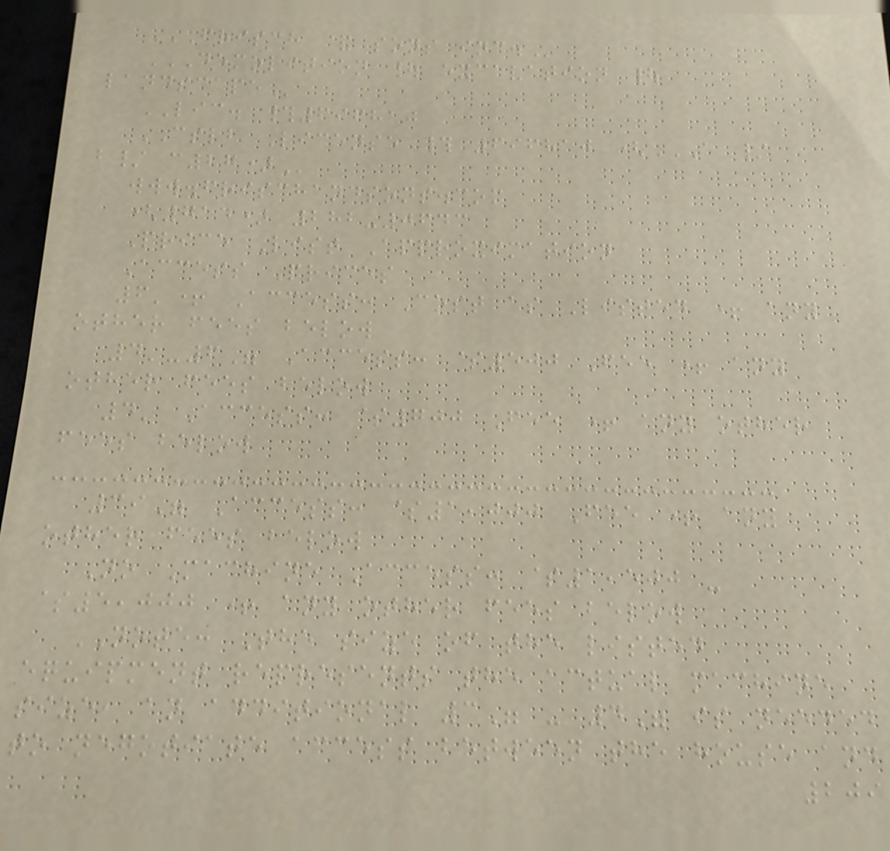FRISCH & SONS INC.
DEMOLITION | EXCAVATION |
LANDSCAPE
LIC. #696810
CSLB License # 696810 (A /
B/ C27)
www.frischandsons.com
(714) 282-0643
Price List Approximation
Access Prices
6'+ Access: Cost as Listed + any
other fees below
4'-6" Access: $500 Fee + any
other fees below
4' Access: $700 Fee + any other
fees below
39" Access: $1,000 Fee + any
other fees below
No Machine Access: $1,500 -
$5,000 + any other fees below
NOTE: The size of the listed
equipment represents the actual machine
size, an additional 3" - 4" is needed
to negotiate access between the house and
209
